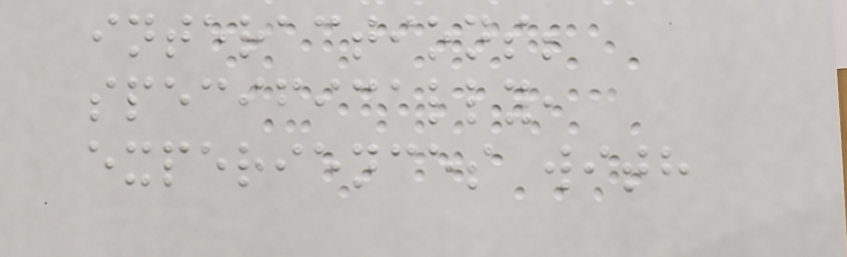interactions;
specifically,
experiences with
